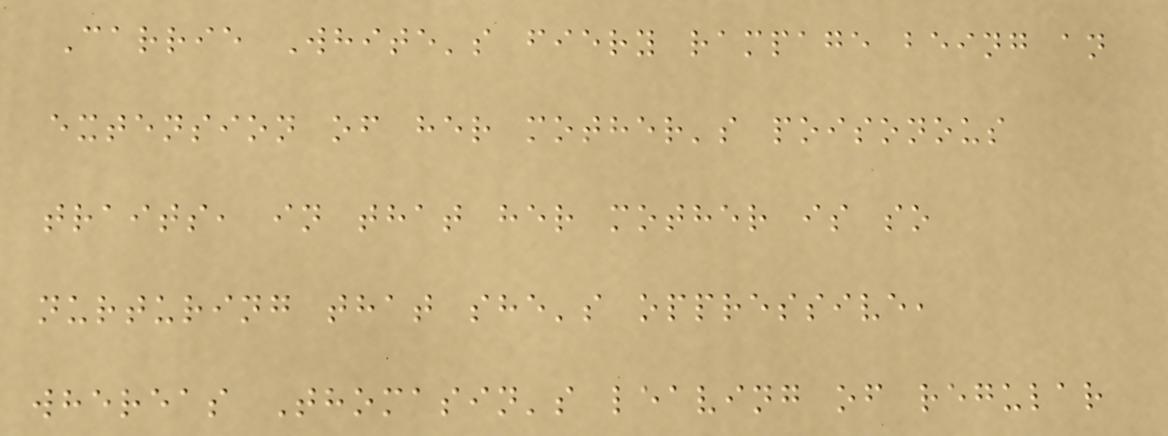Carrie White's fiery rampage being an
extension of her mother's poisonous
traits, in that her mother is so
nurturing that she's oppressive,
whereas Thomasin's leaving of regular
